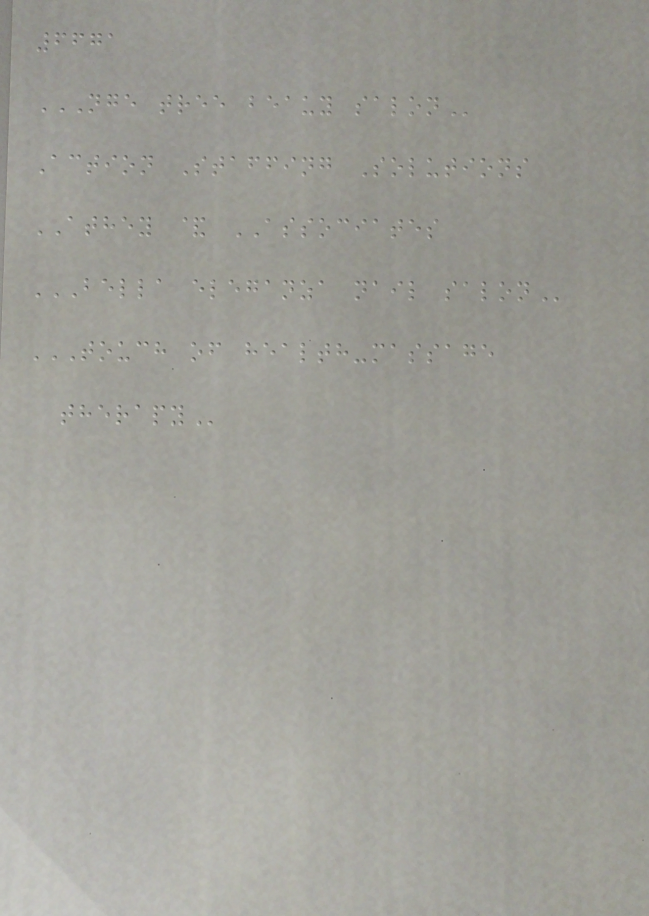6671
NGE TREE BEAUY SALON
Action Staffing Solutions
ATHEY & ASSOCIATES
BELLA ELEGANZA NAIL SALON
TOUCH OF HEALTH-MASSAGE
THERAPY
